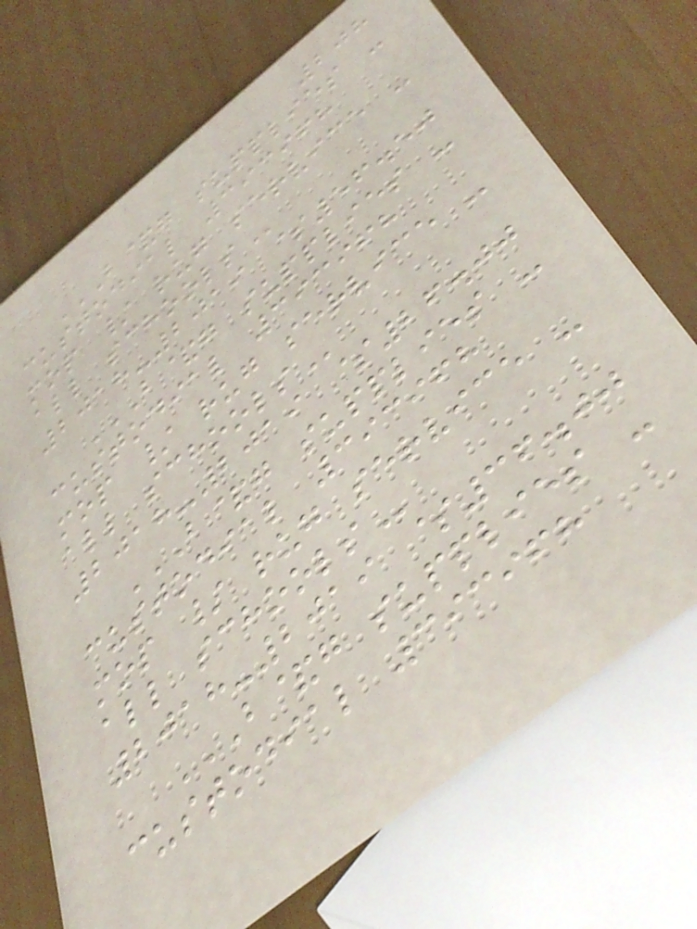208
B&G SUPPLIES -
CUSTODIAL 393968
MOP / RUG SERVICE -
ALL SCHOOLS
2018-2019 $56.50
B&G SUPPLIES -
CUSTODIAL 393968
MOP / RUG SERVICE -
ALL SCHOOLS
2018-2019 $26.00
B&G SUPPLIES -
CUSTODIAL 393968
MOP / RUG SERVICE -
ALL SCHOOLS
2018-2019 $36.00
B&G SUPPLIES -
CUSTODIAL 393968
